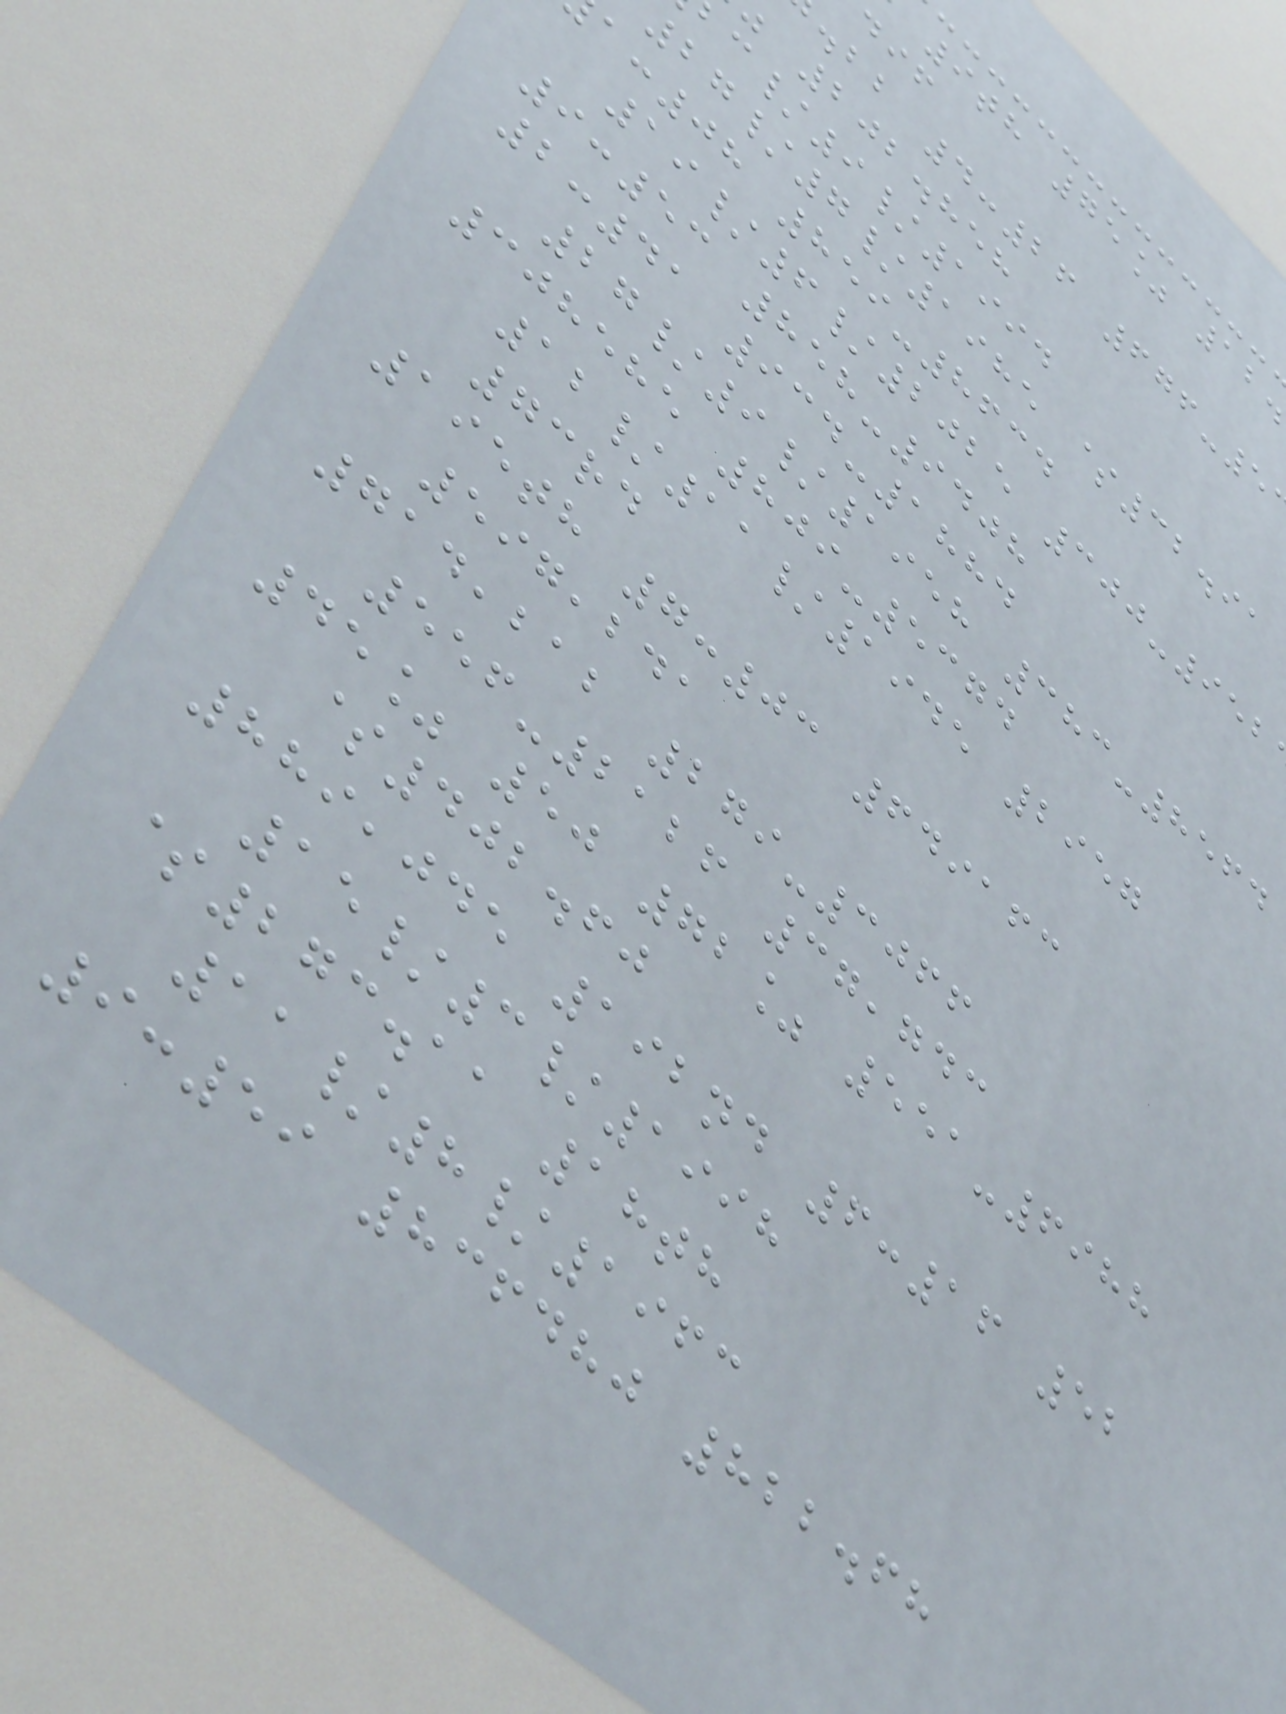9th 75% 12.
.bb 4:26 676-5
202.858
/9/1994
27/7/1985 $32.91
:08 859-8634
19/6/2025 300-952
9:53 858-9408
2:41 934-1884
27/9/1958 383-8564
308585 809-5374
12/11/1945 2957
73rd
195th 7:03 649163
597,241
714,212 279-3066
556-2126 37,743
45% 50 72% 551-6988
$402.60
889,045 192nd 6:16 52
15/3/1998
$273.11 18th
11/8/1963
9:59 836480 822.68
